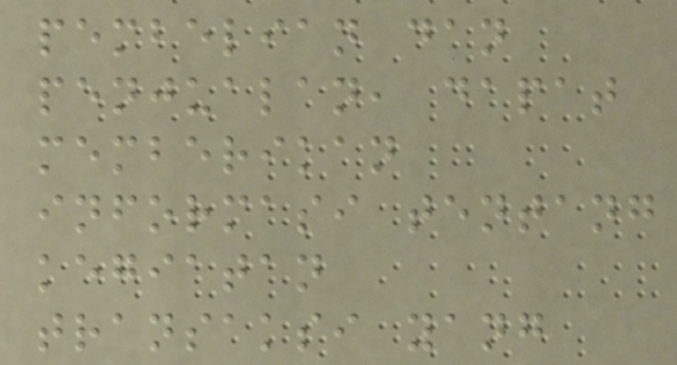pembelian dan
penjualan, dapat
memberikan
informasi tentang
kegiatan
transaksi yang
